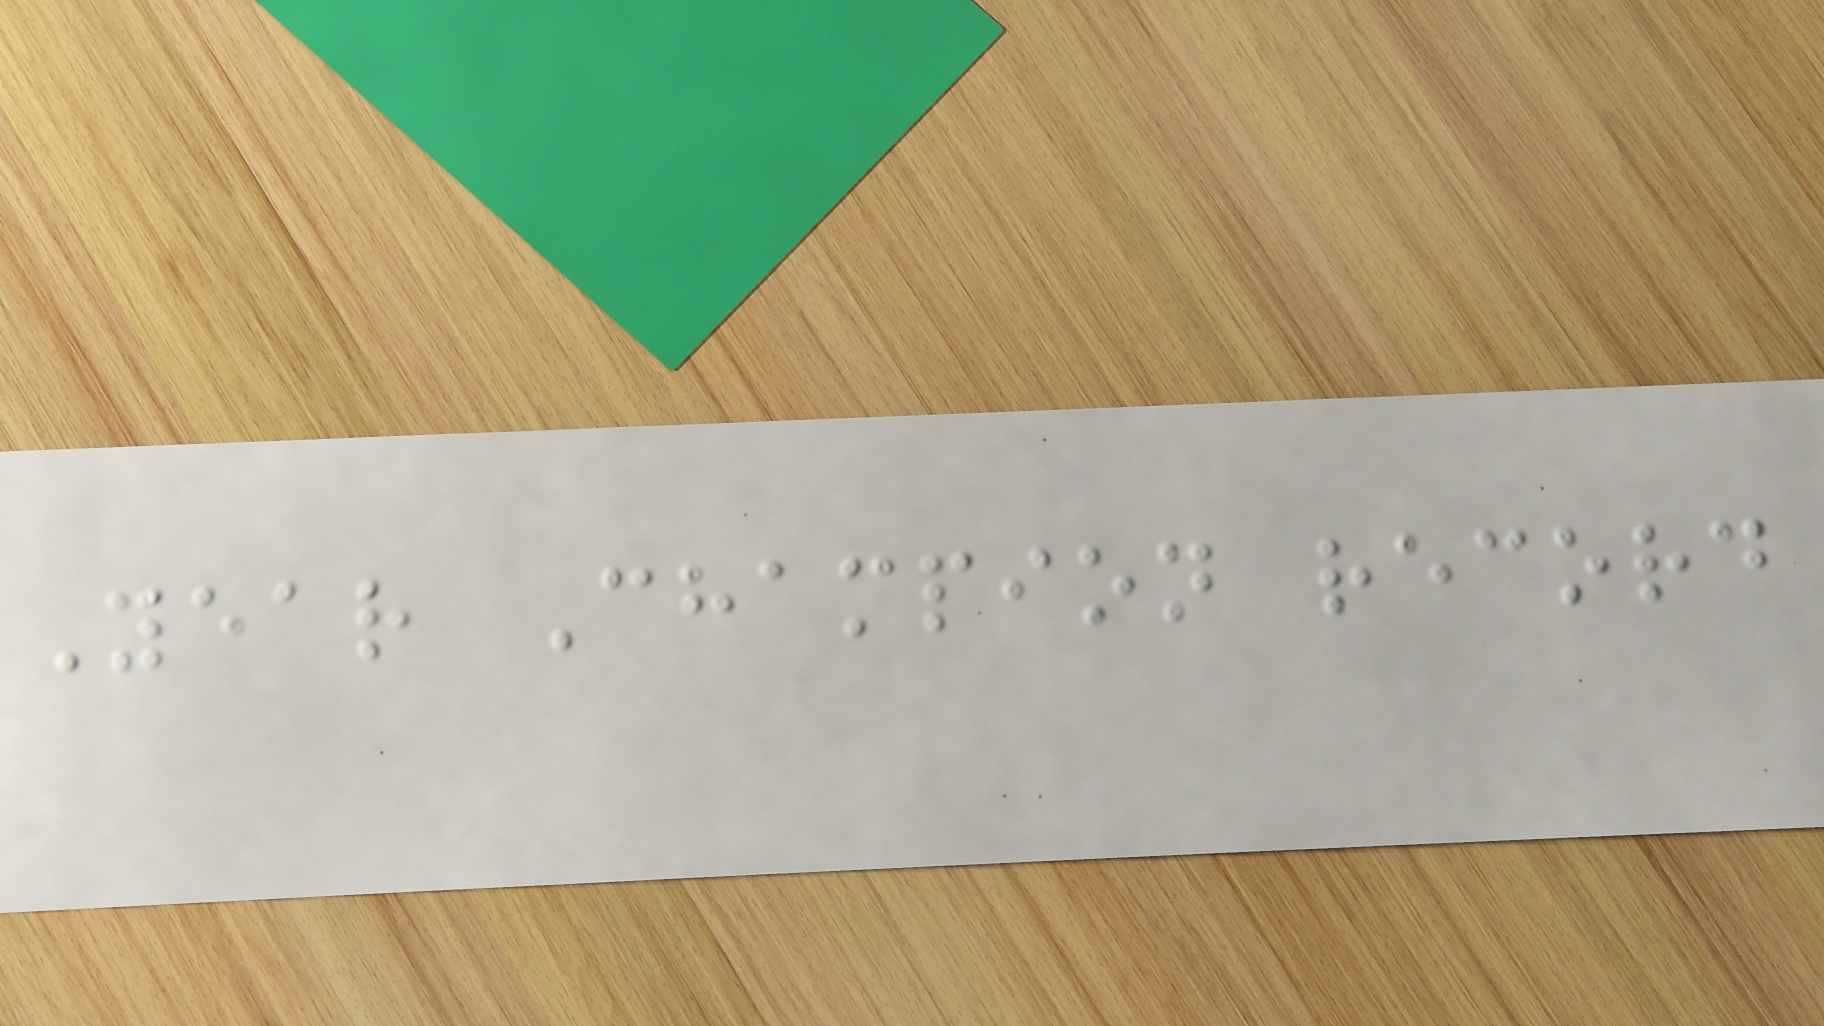Year Champion record
